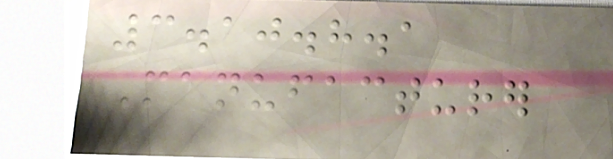3.10.8.1
Manufacturer
